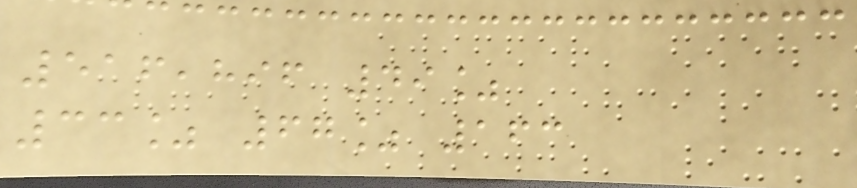516,896 49%
33% 67% 163
